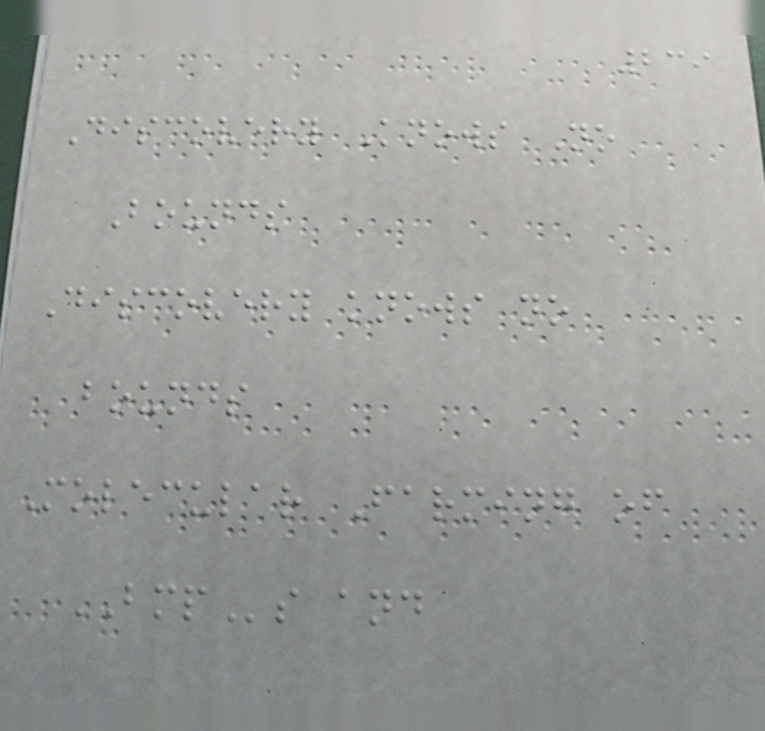239
Discovery Knows No
Bounds
Discovery knows no
bounds
Molecular Farming of
BMPs and
